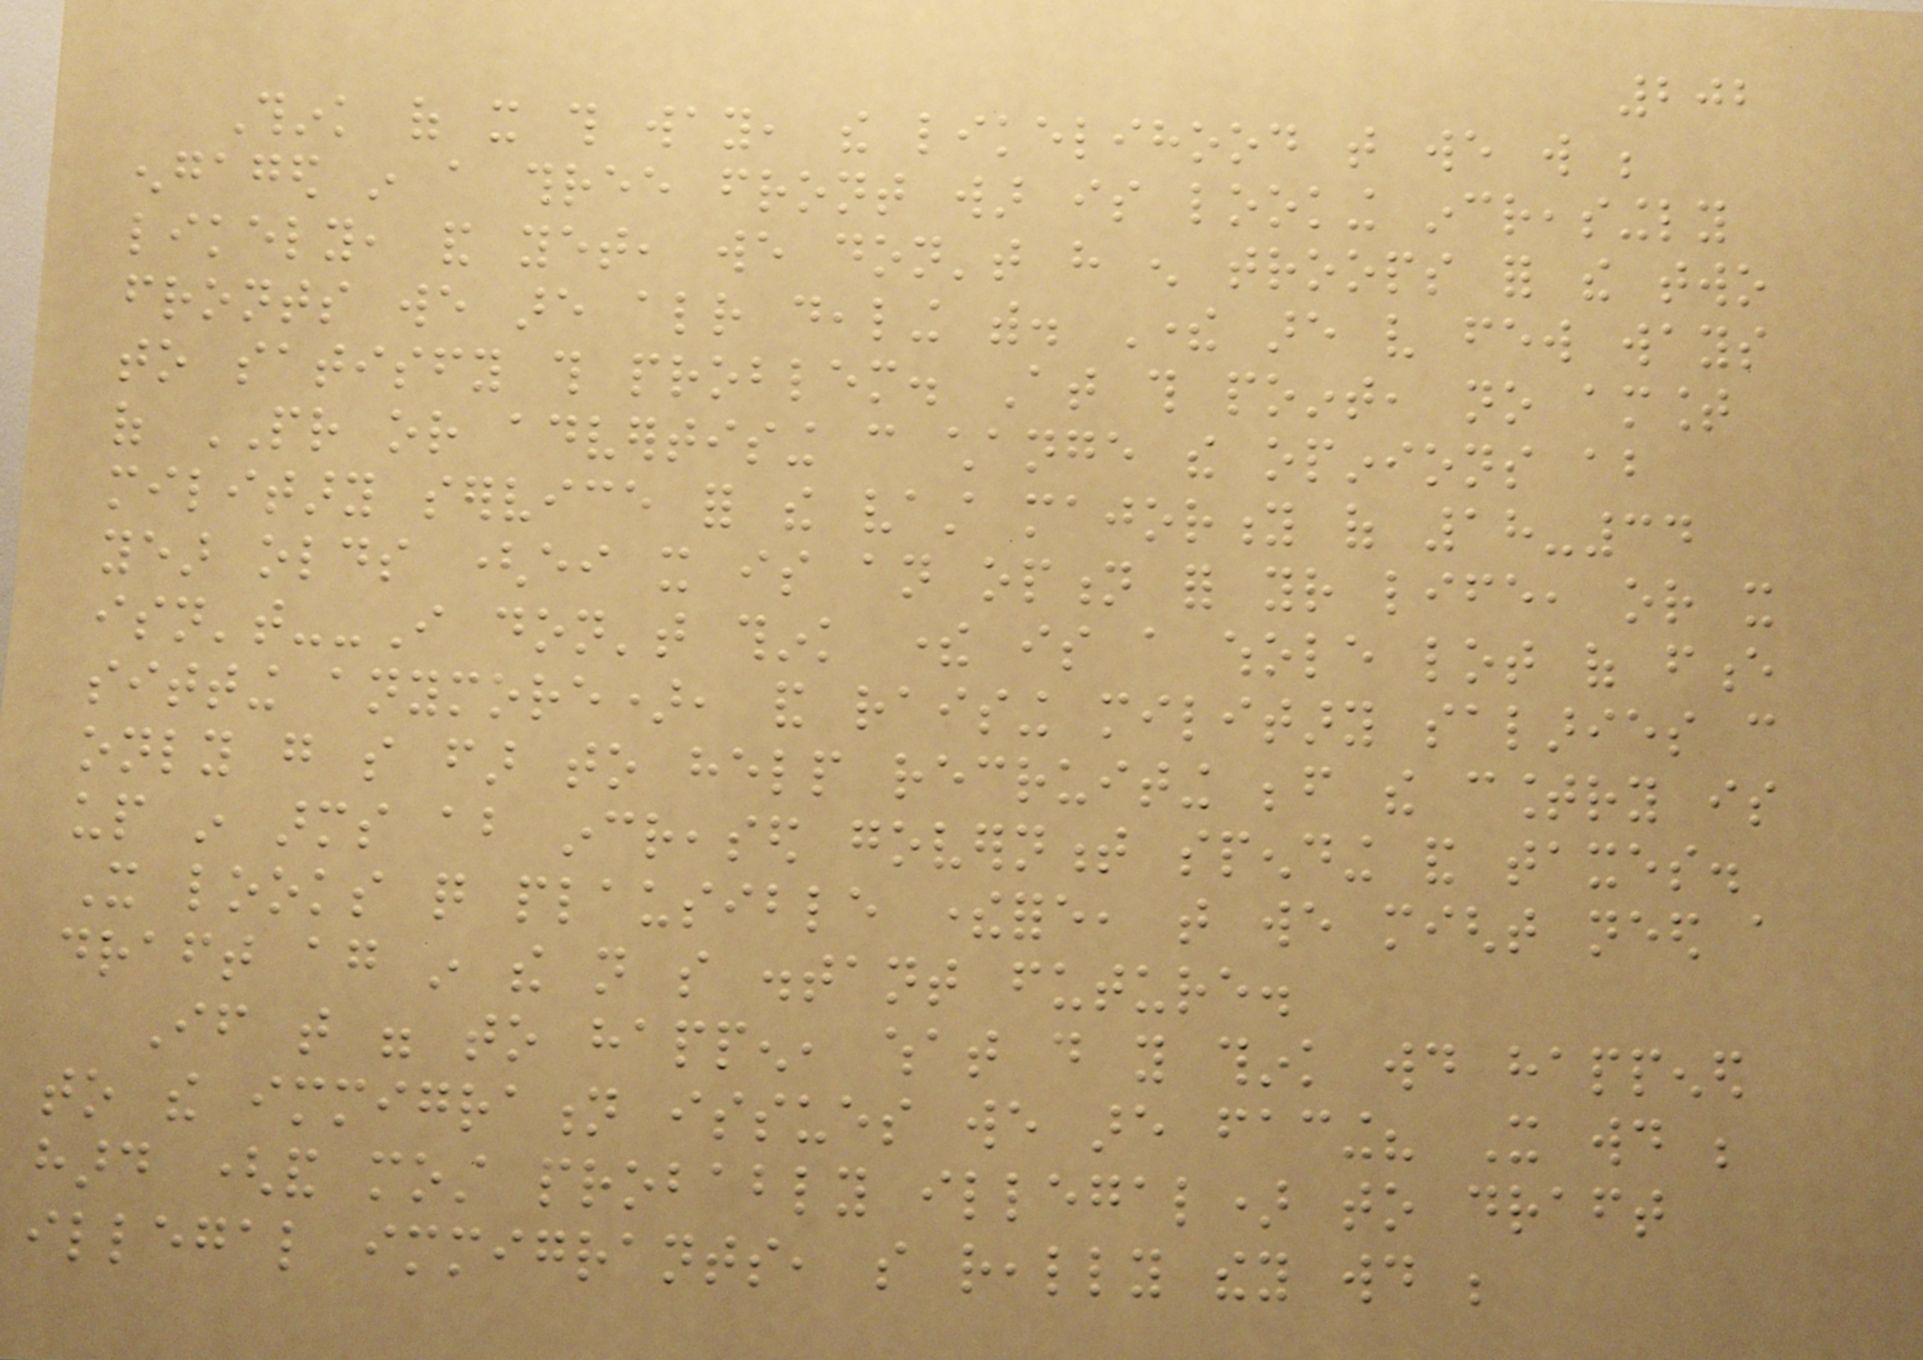202
Think of it this way, the likelihood that we will be
engaged in a three front war is looking increasingly
likely, and yet, we don't have enough troops for the two
fronts we are already dealing with. There are very few ways
to satisfy this problem. At this point, no amount
of PR or advertising can change the opinions about
military service for the vast majority of 18-34
year olds (either it is an option for your life, or it
isn't--I don't think there is a whole lot of fence
sitting anymore), and raising military salaries can
only go so far to help recruiting before the country is
up in arms about increased government spending and taxes.
It looks quite plausible therefore, that we might need a
draft again in the not so distant future.
If that were to happen, what do you think would happened
to the immigration issues we are facing? It would be
hard (and most probably illegal) to draft
illegal immigrants, so really they would be
